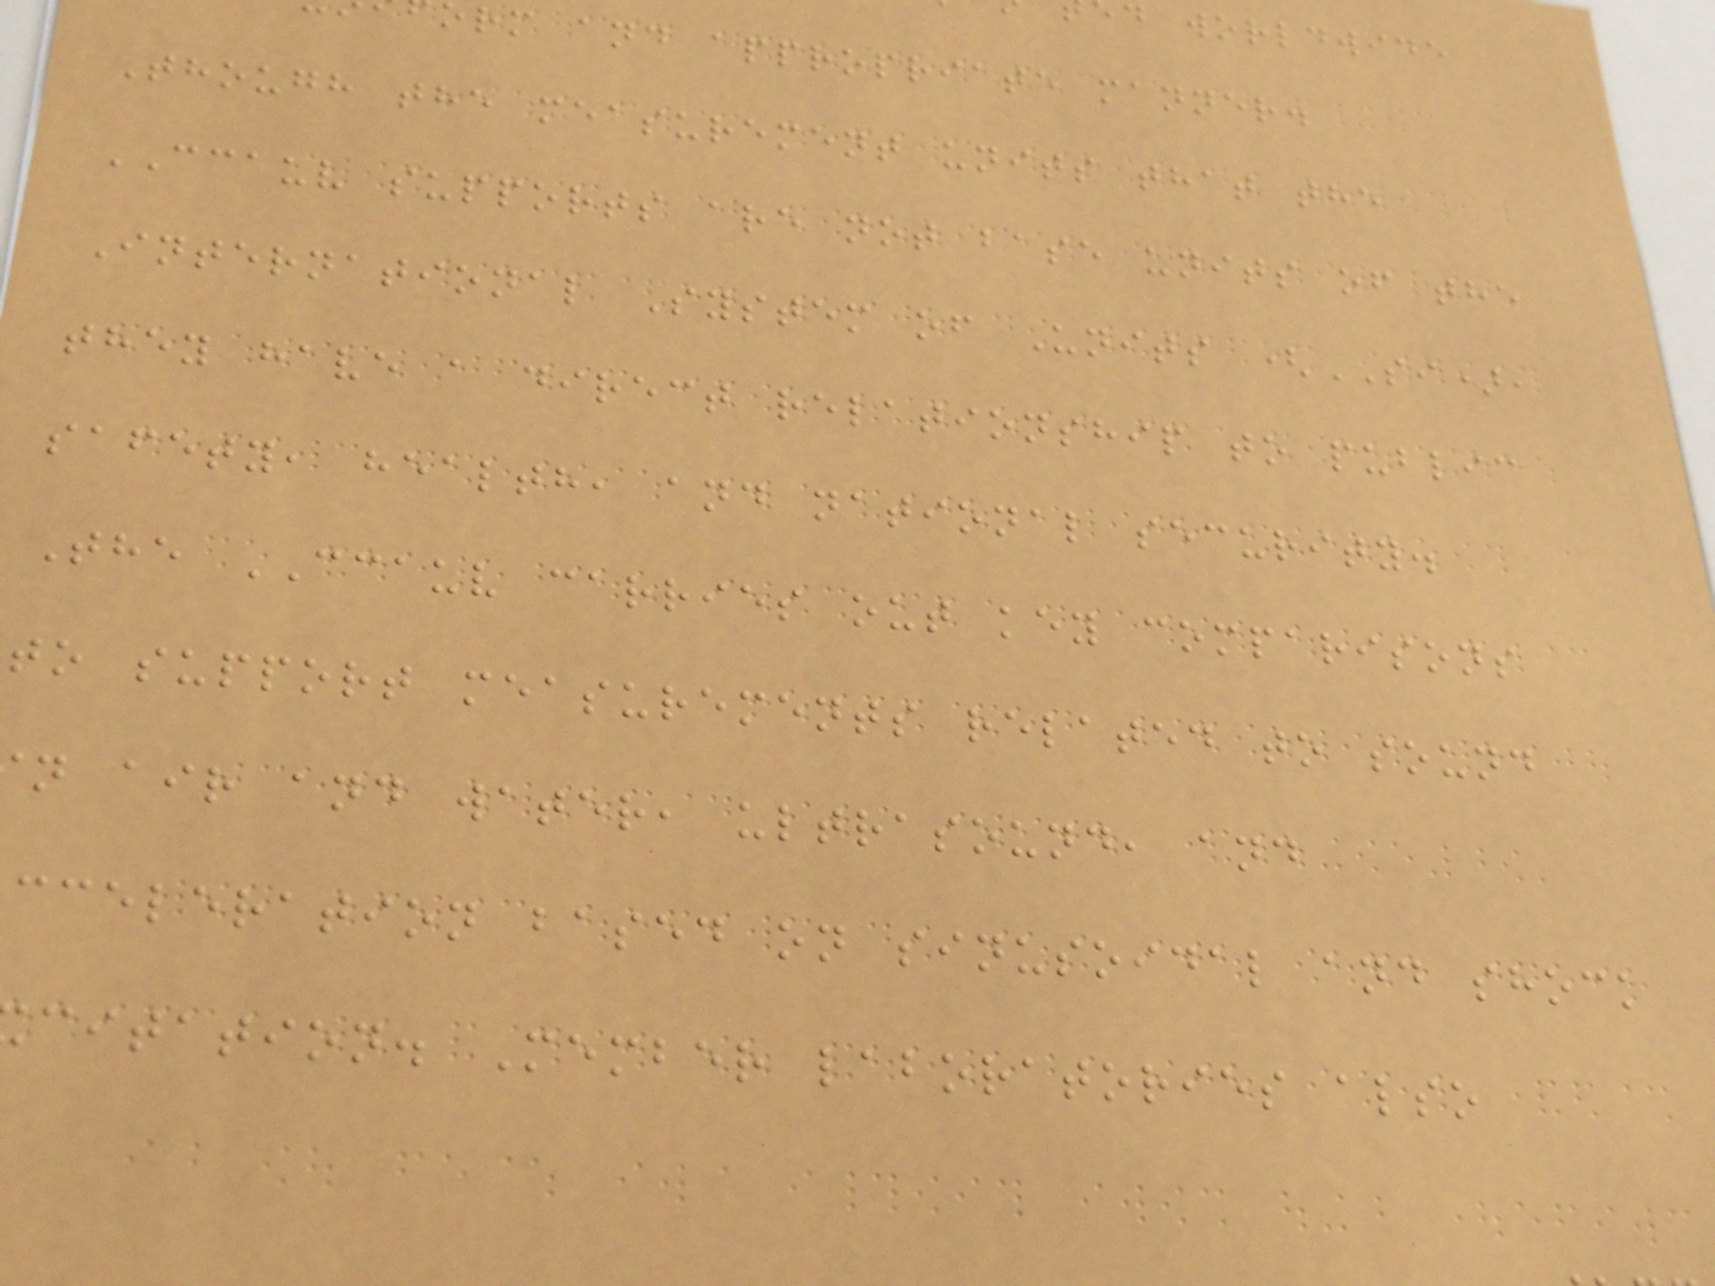d worldwide
rm and appropriate manner.
Though the measurement units that the
CCAUV supports are not base units of the
International System of Units (SI),
they have a direct relationship to public
safety, health, and national security.
The CCAUV carries out key comparisons
to support measurements related to sound
n air and water, ultrasound, and
cceleration based on sinusoidal and shock
citation. Member laboratories also
